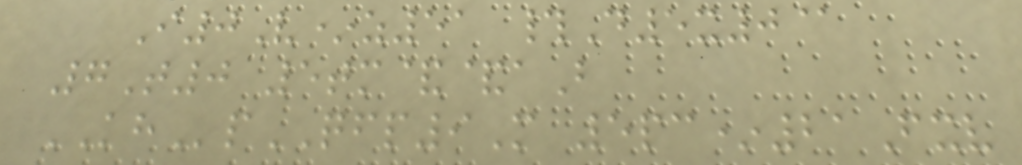I0V*z51 #D5x0@
7T0 5tm&&aB
KHpQFP9M 5pc*21Fxv
